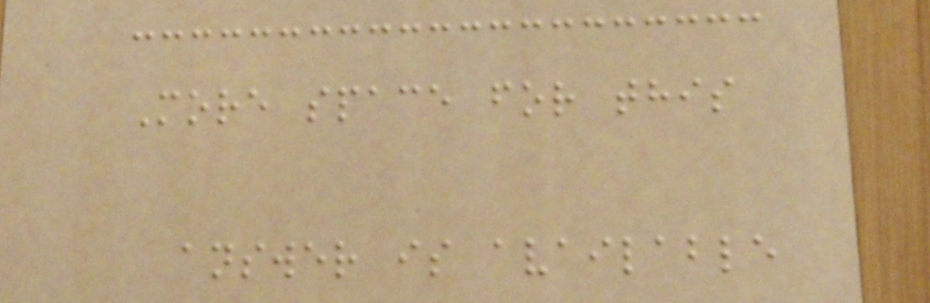More space for this
answer is available
